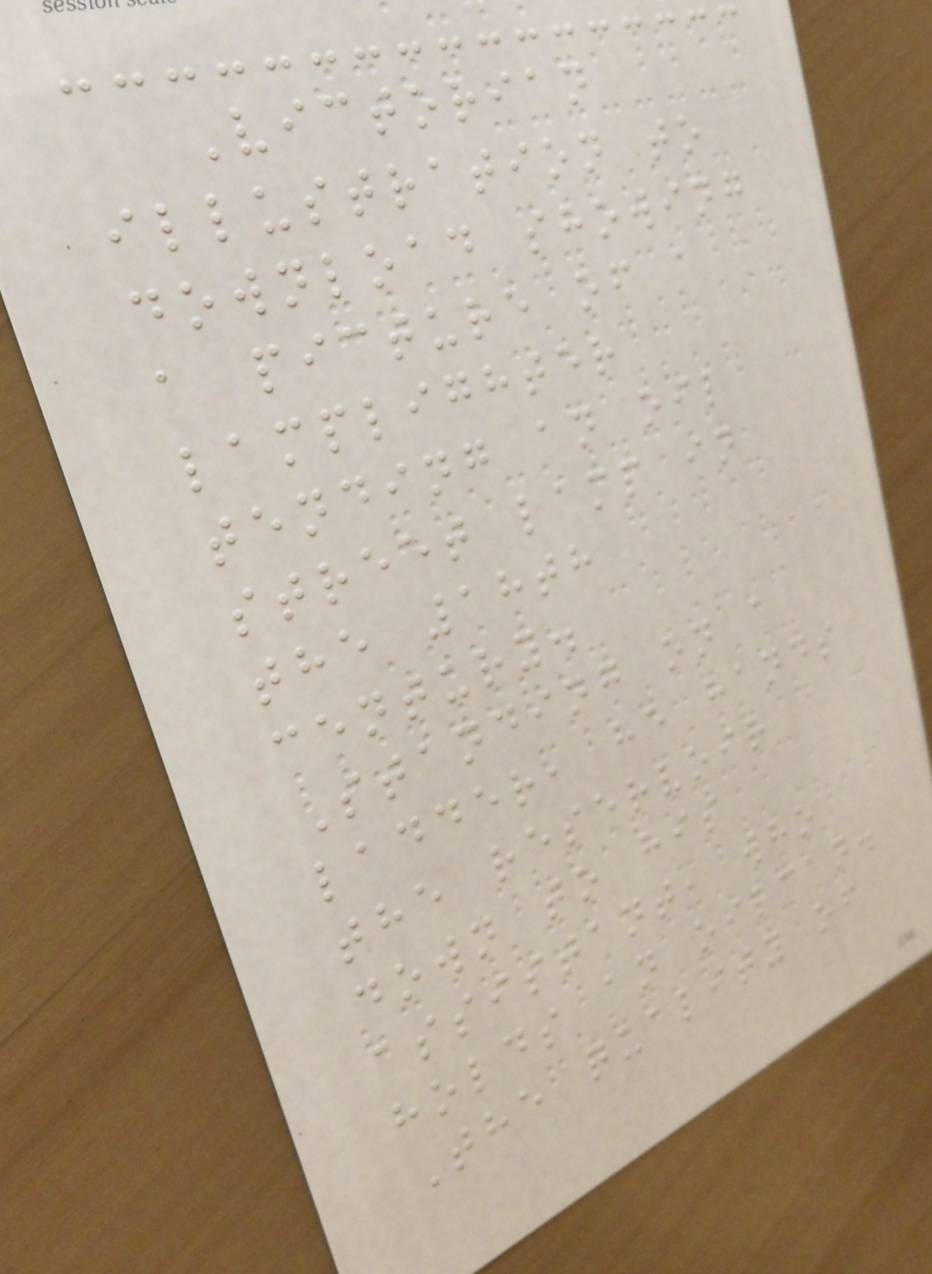Victorian
illustration to
download showing
a picture of a
lamplighter
tending an oil
street lamp in
the 18th
century.
Standing on a
ladder, he hands
the reservoir
down to his
assistant, who
holds an oilcan.
The quality of
